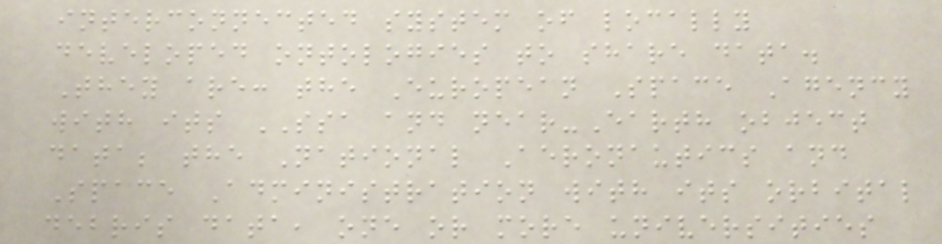interconnected system of locally
developed ontologies to share data.
They are: the European Space Agency
with its SSA and near-Earth object
data; the National Aeronautics and
Space Administration with its orbital
debris data, one or more universities
